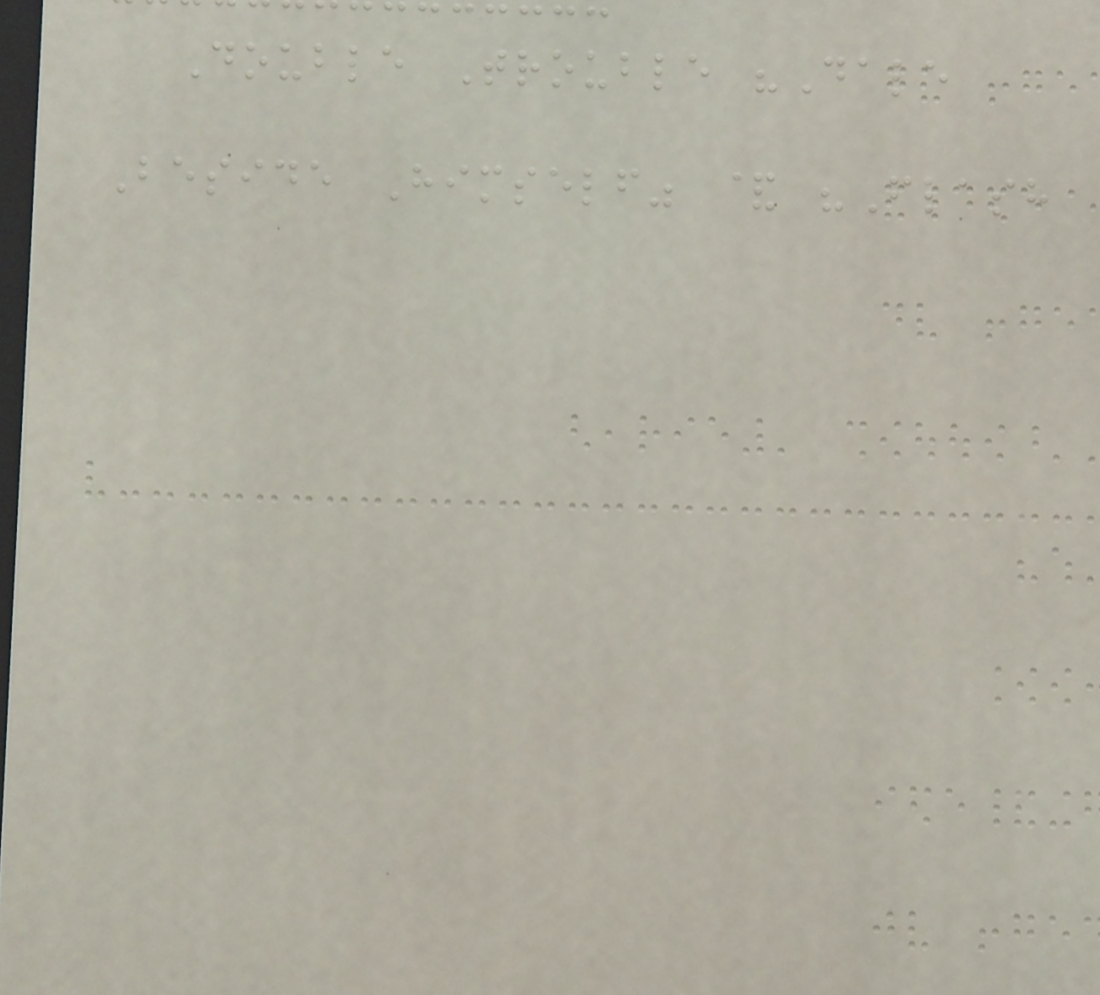Double Trouble "Dale
Beside Himself" & "Flash
